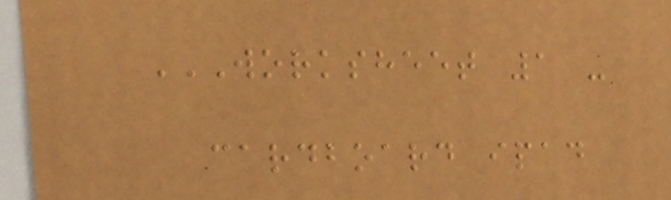WORKSHEET 1 -
CARDBOARD IPAD
